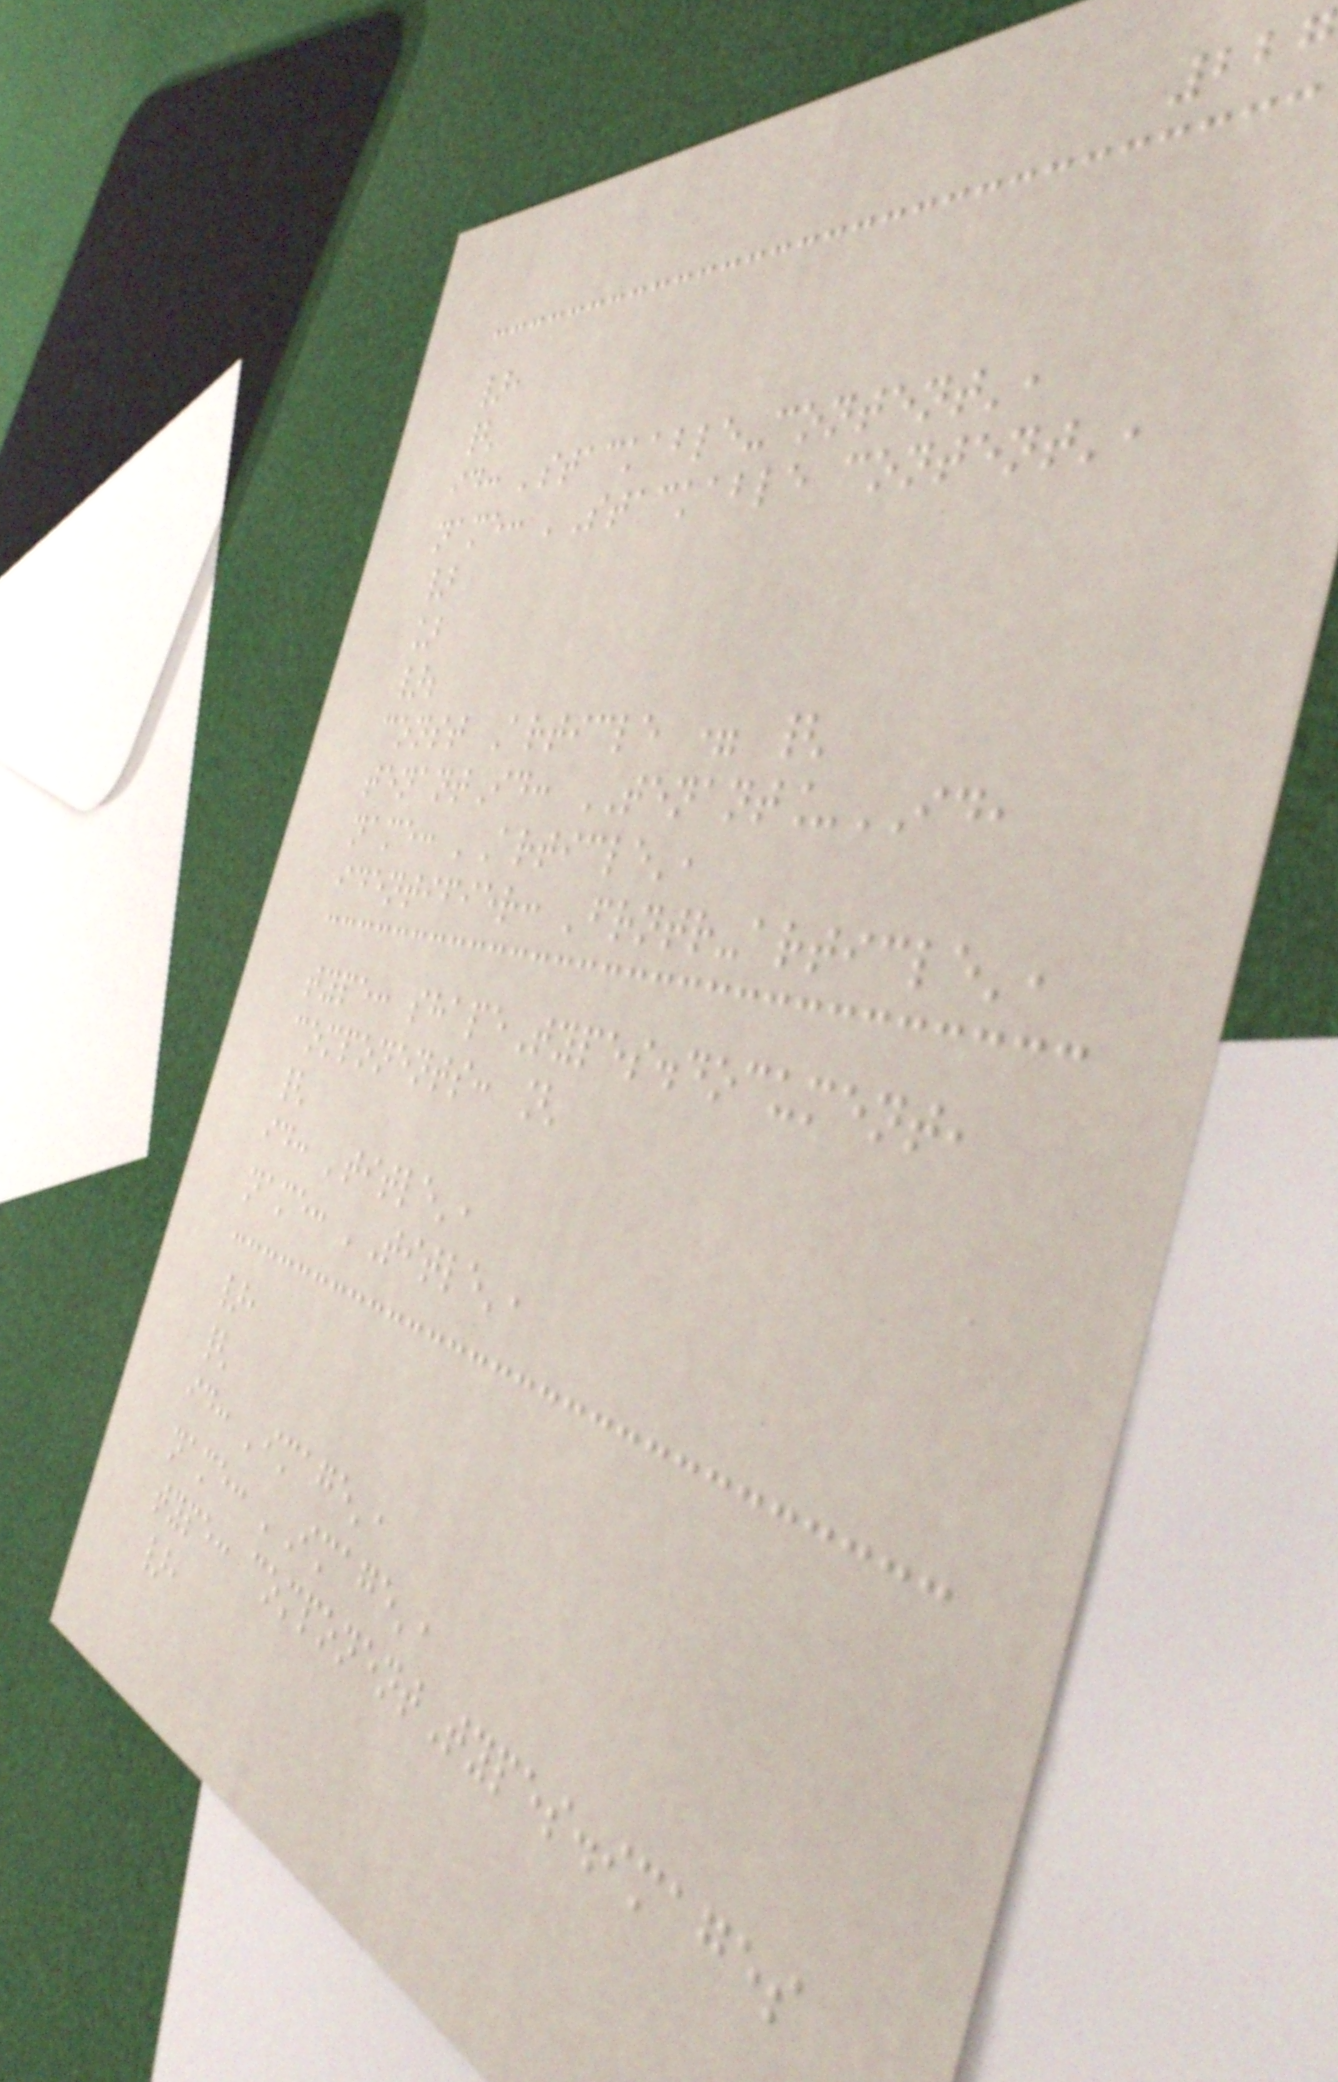227
},
{
id: 'stackable-content',
name: 'Stackable content',
}
]
};
const Article = {
tenantId: TENANT_ID,
name: 'Article',
identifier: 'frntr-article',
type: shapeTypes.document,
components: [
{
id: 'title',
name: 'Title',
},
{
id: 'image',
name: 'Image',
type: componentTypes.images
},
